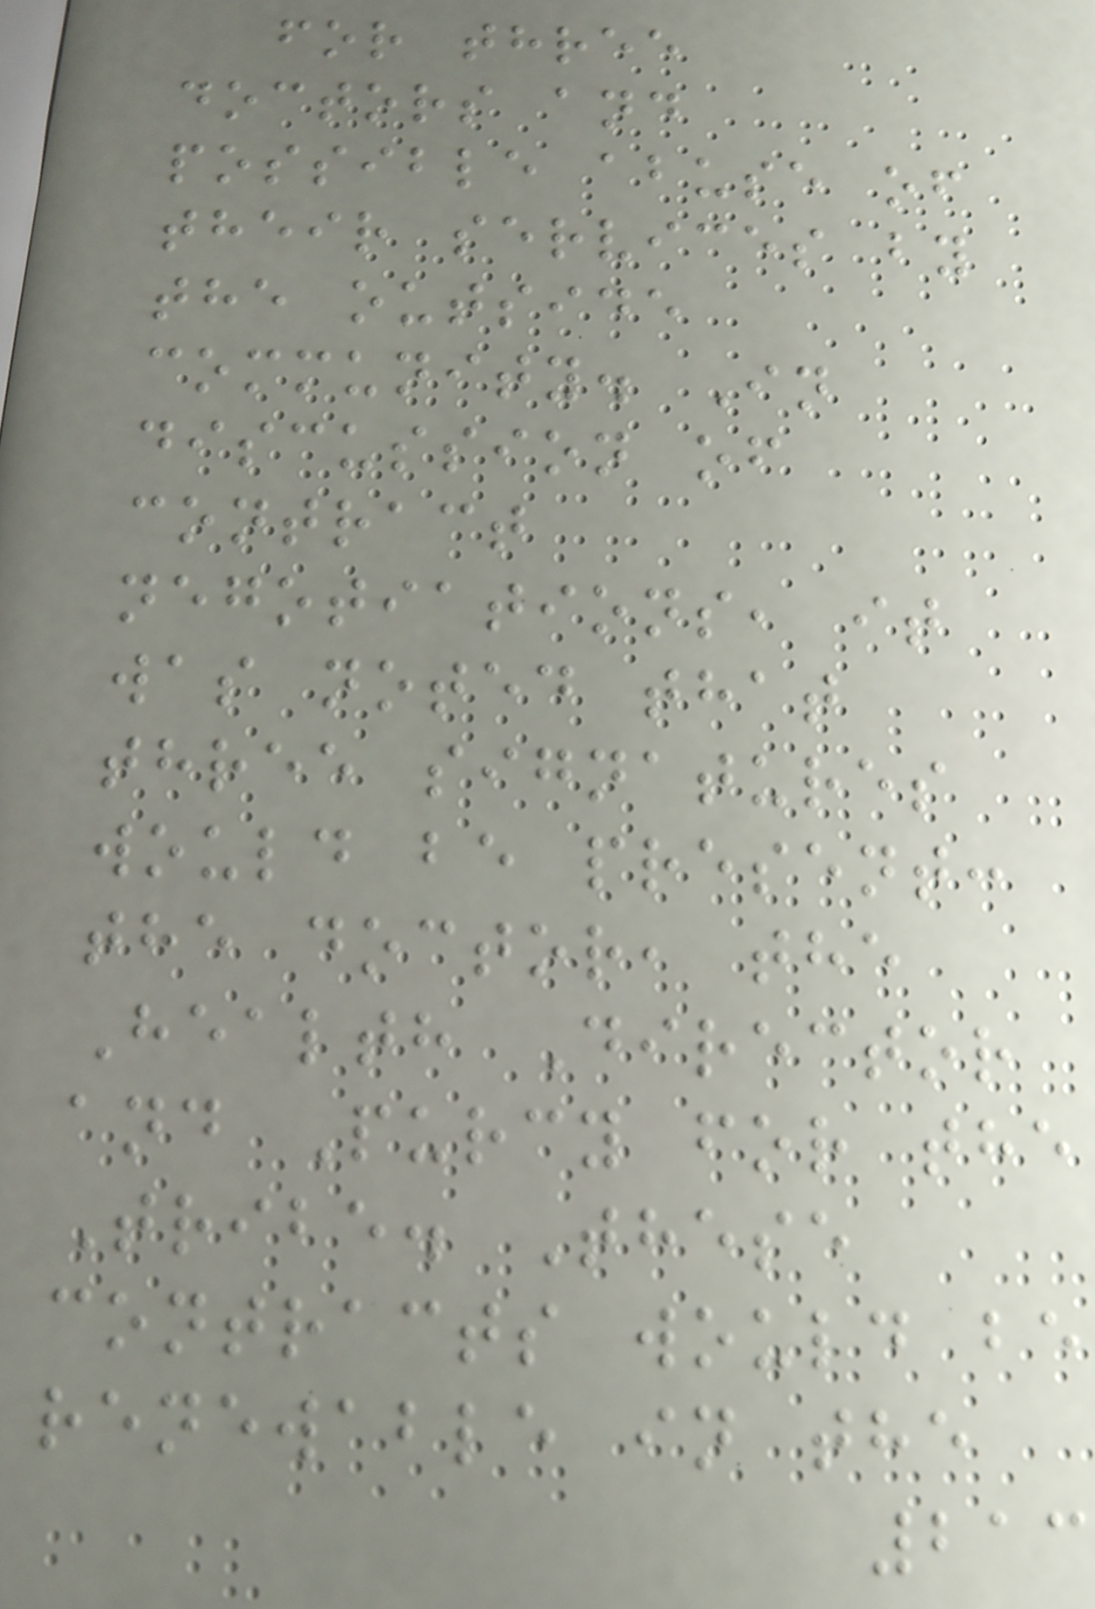for three
doctors and
possible abuse of
their services by
the outside
community. In
discussion of
contract
negotiations, it
was noted that
three signatures
would be present:
the doctor, the
Health Director
and Purcy for the
Tribe. These
contracts would be
renewable in the
213
